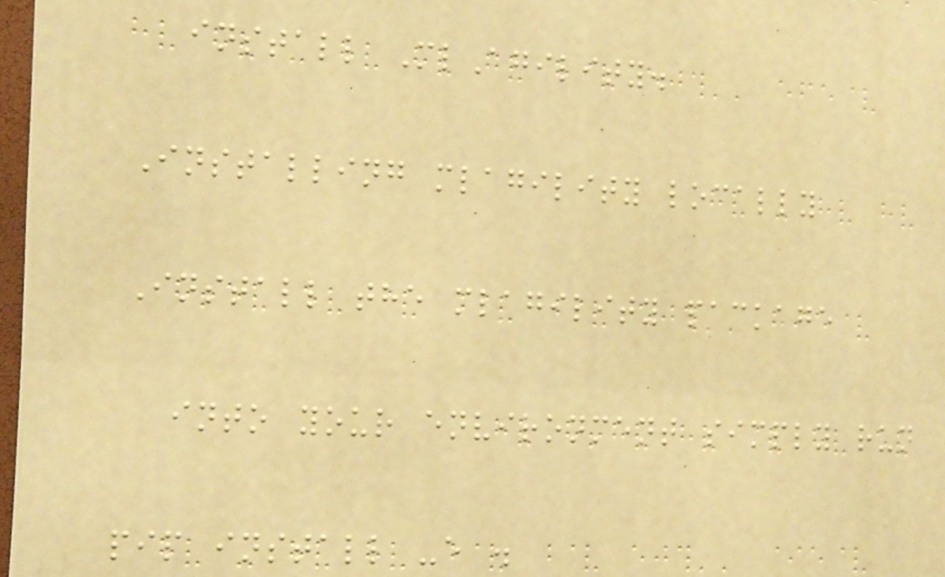install MlAgility.
Installing mlagility locally
Install the mlagility package
into your environment simply run
pip install -e .
